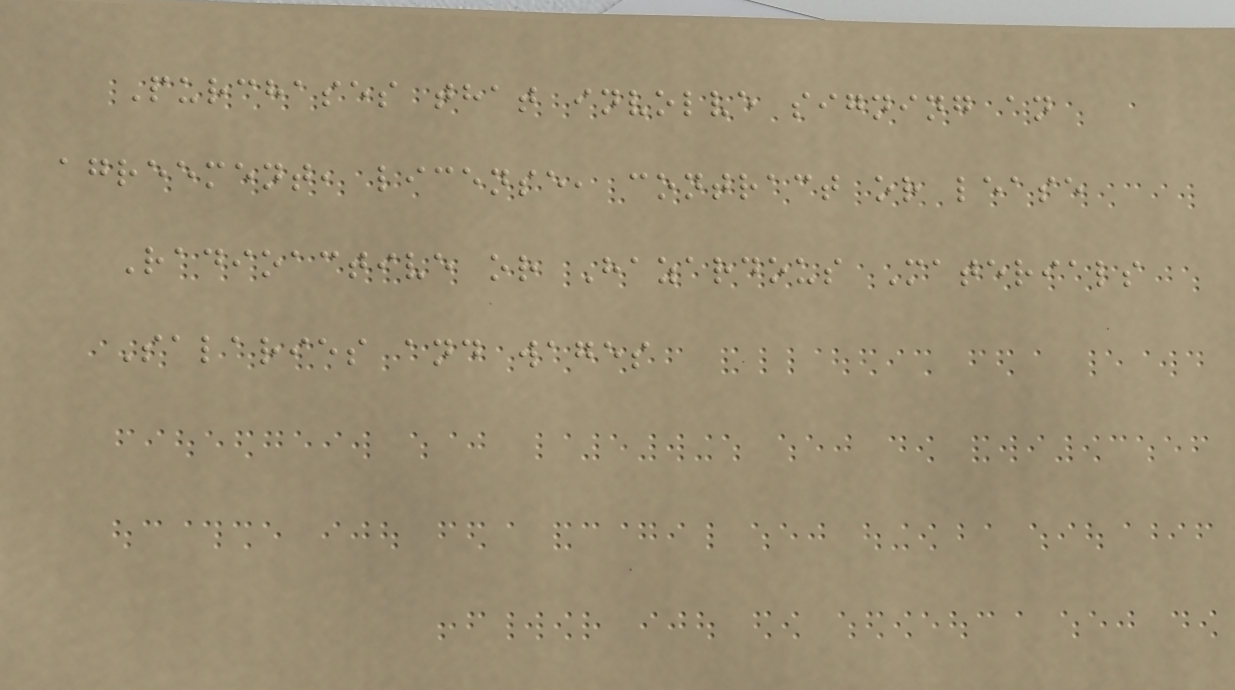Purchases that involve signing an
agreement, license, contract or lease
Radioactive or Hazardous Materials
Salaries and wages
